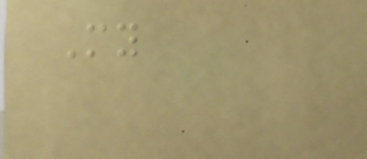My
